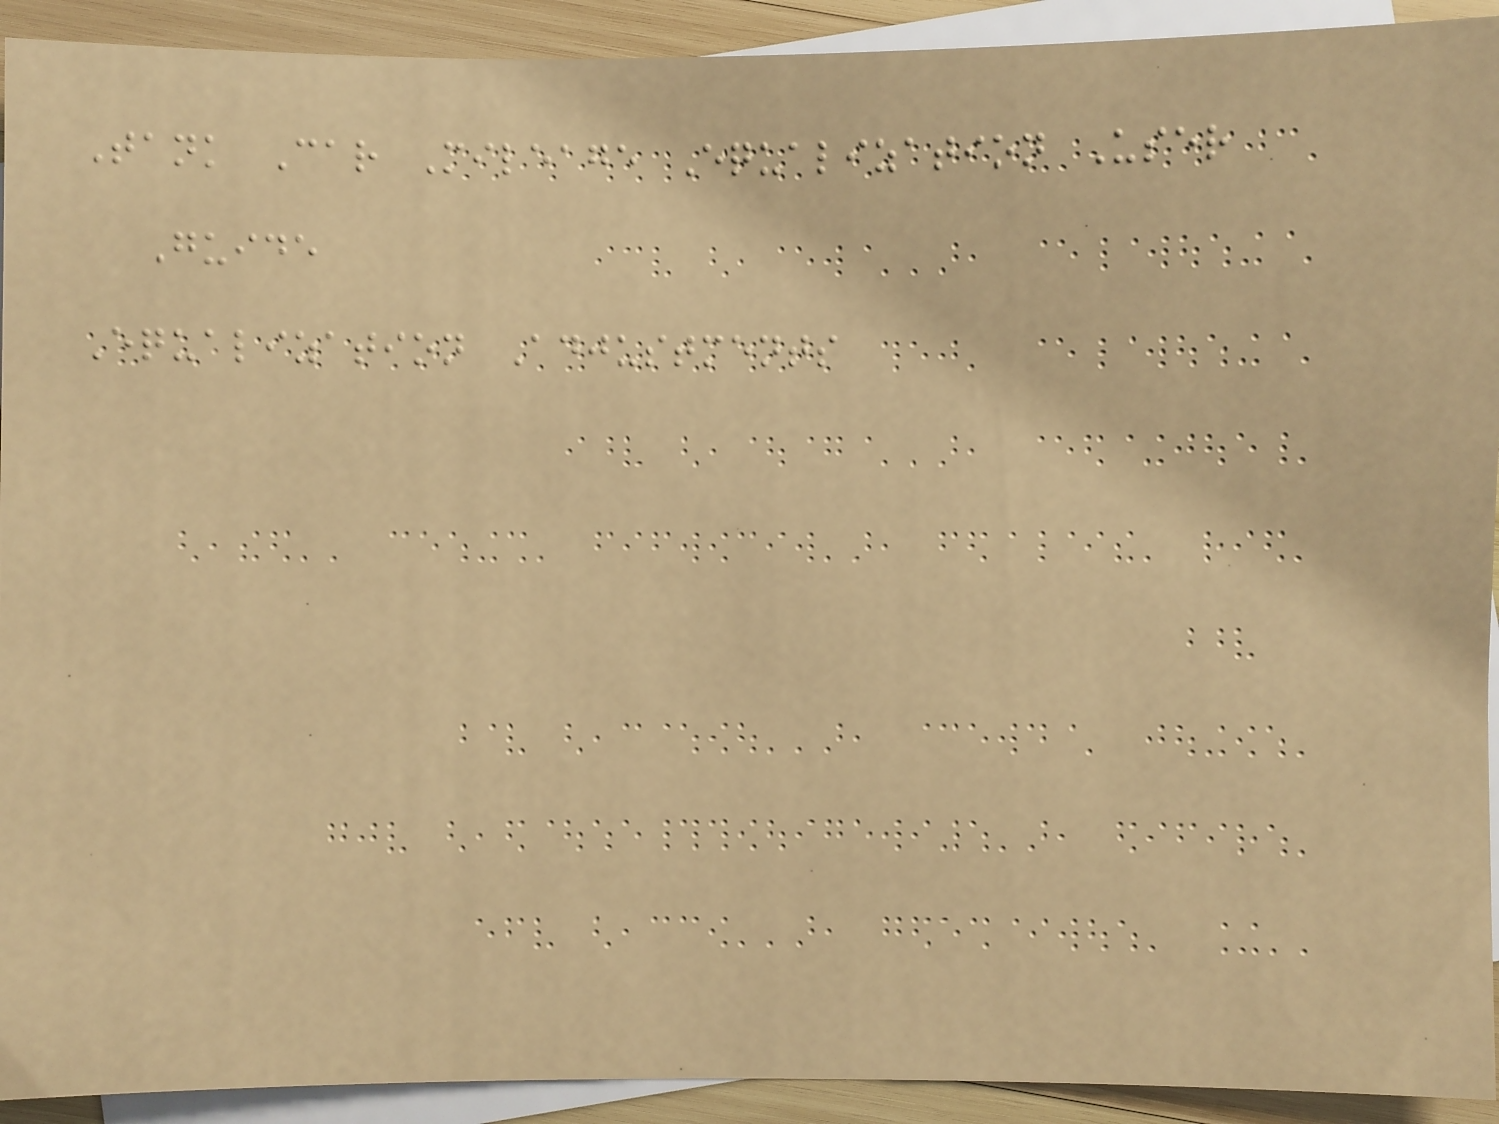Tank Car Mileage Equalization User
Guide
Equalization Adjustments
